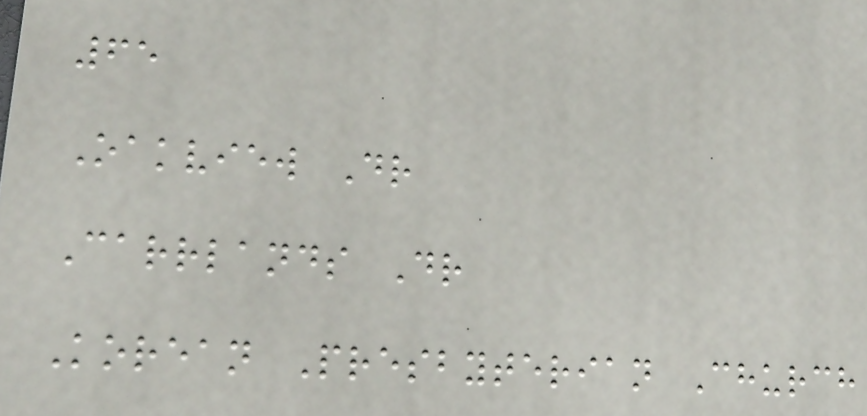65
Oakview Dr
Carrlands Dr
Korean Presbyterian Church
